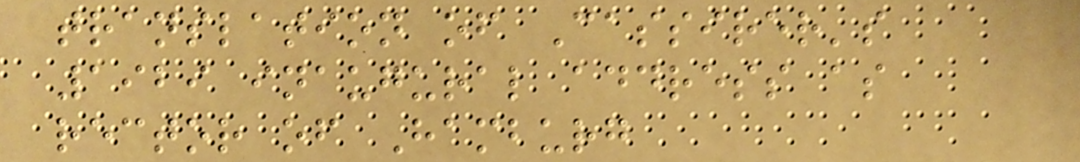translation of Cassirer's
1929 inaugural address as
rector of Hamburg
